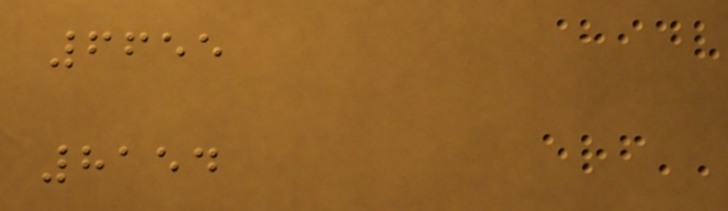6655
8154
